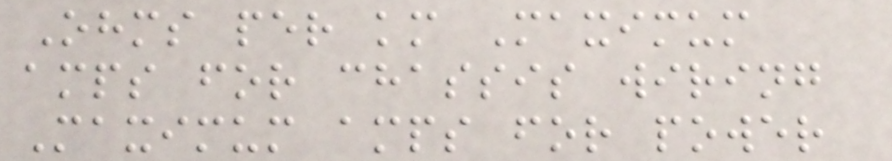Ohms per km Maximum
amps for chassis wiring
Maximum amps for power
